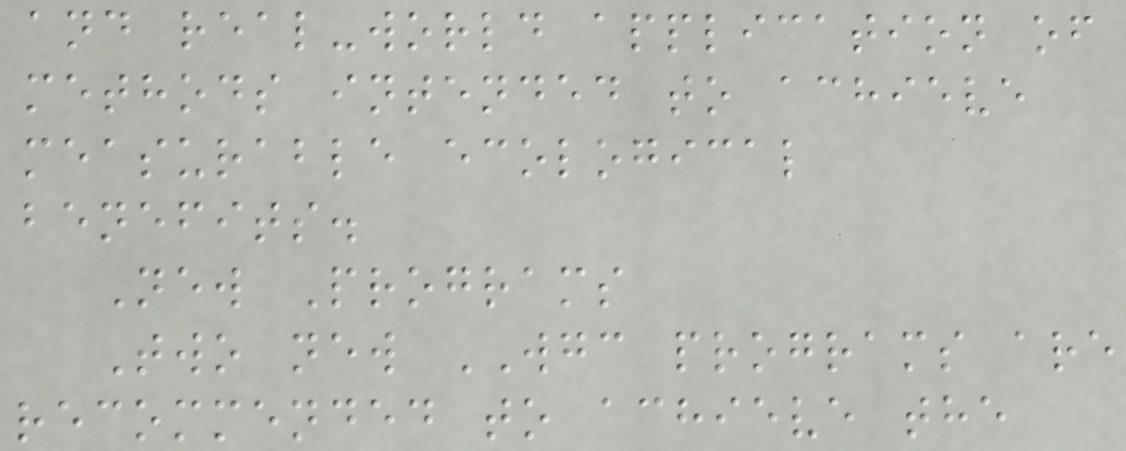and real-world application of
methods intended to achieve
measurable ecological
benefits.
New Programs
Two new WGC programs are
recommended to achieve the
